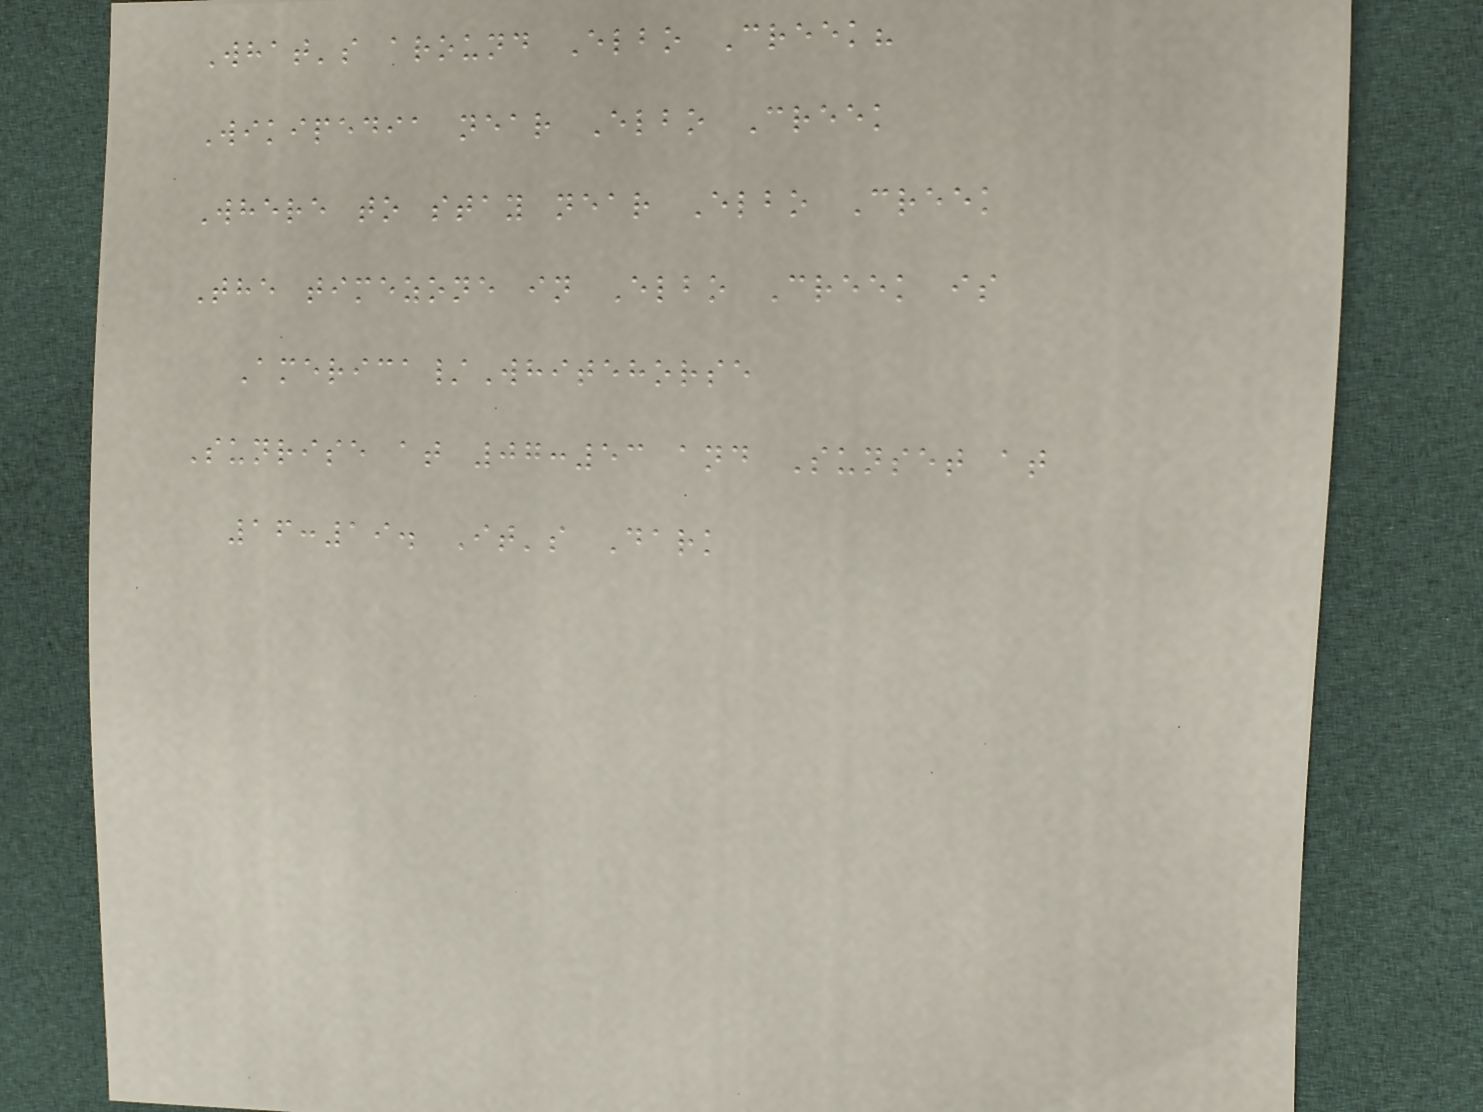What's around Elbo Creek?
Wikipedia near Elbo Creek
Where to stay near Elbo Creek
The timezone in Elbo Creek is
America/Whitehorse
Sunrise at 07:53 and Sunset at
16:19. It's Dark
